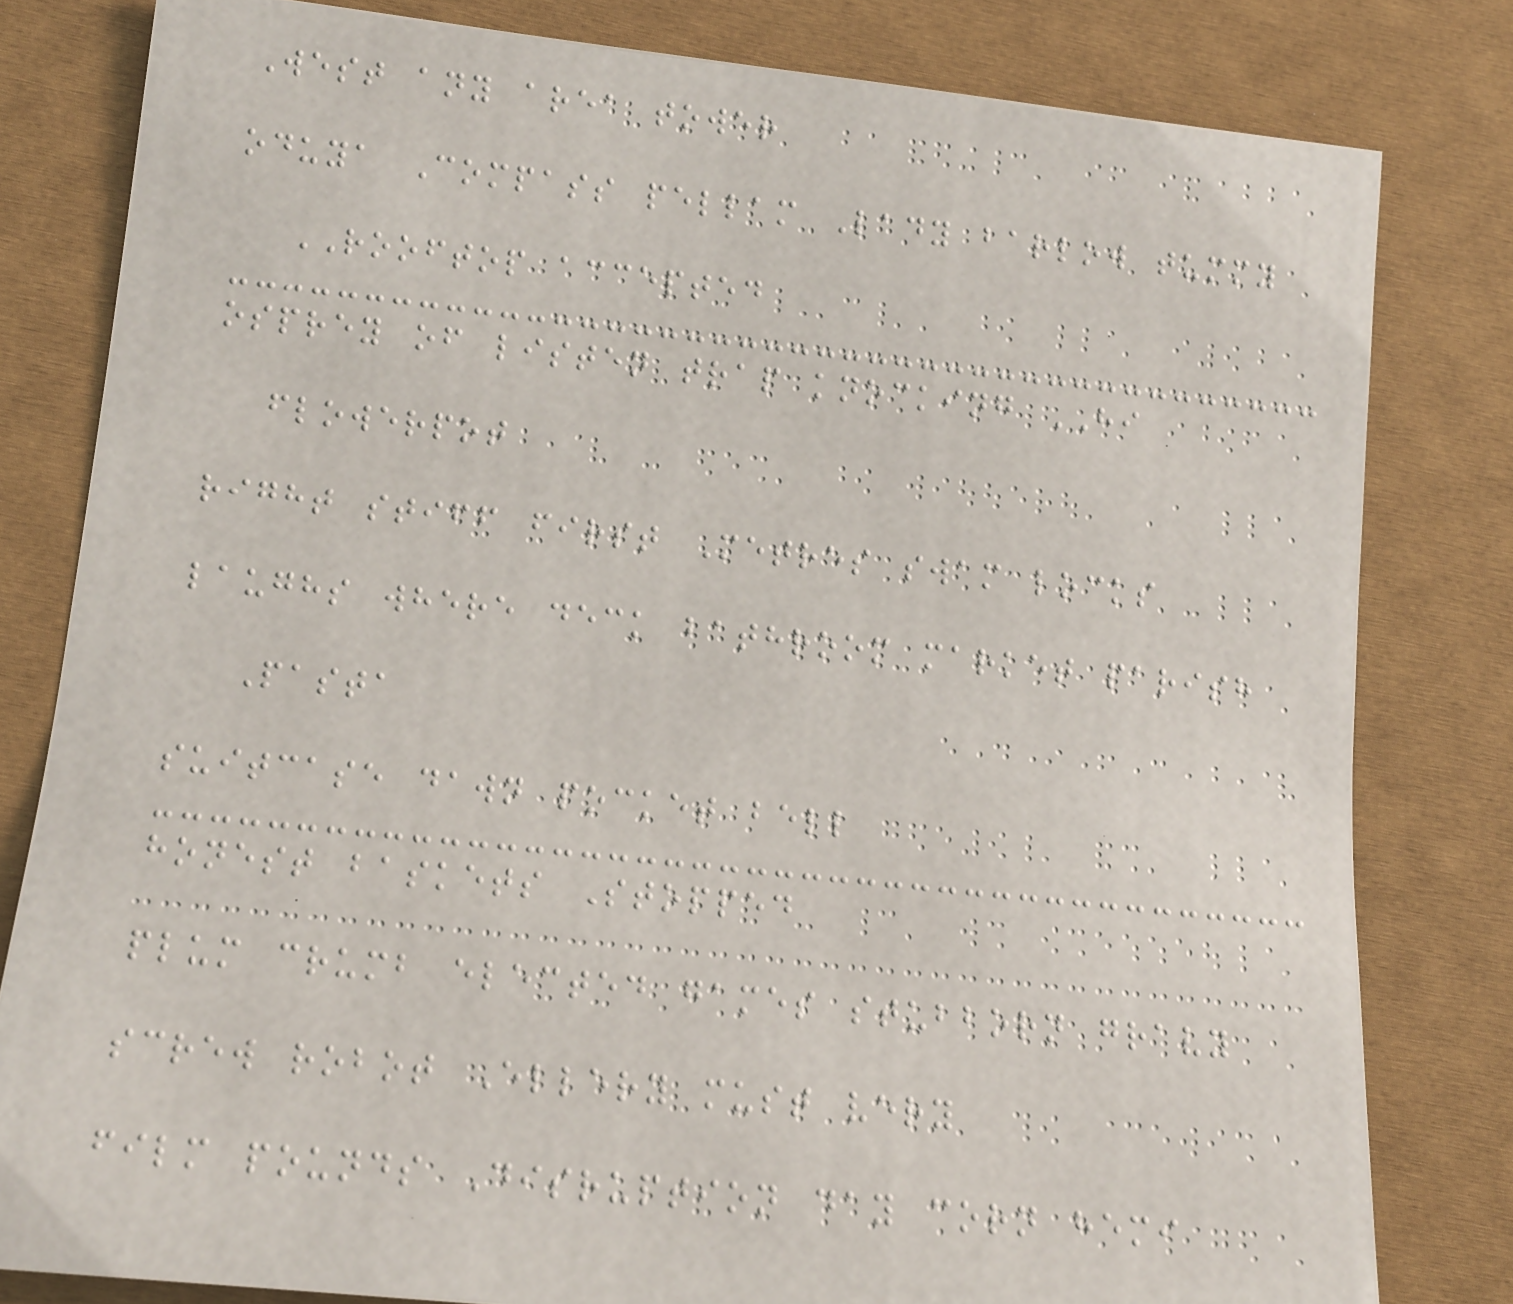West any area tower
oduya Compass pellam Lady barlow tummy
ROOFTOP accepted
osprey of listen trap knocking HI
flowerpot
right stiff first Metres swam locks
laughs where deck bathroom market parish
Pasta
suitcase dawn pocket bell
honest baskets Stopped
plum crumb elected games stubborn gravy
screw robot Ellery must very
film pounds Disruption day corn hemi
